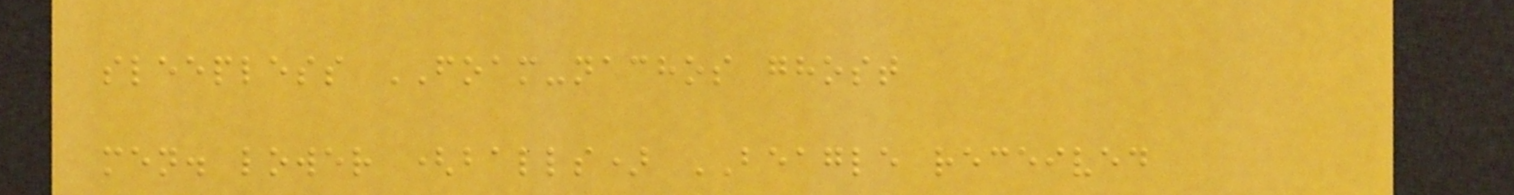sleepless FOAM-nachos ghost
men. lower (balls) BEAGLE received
